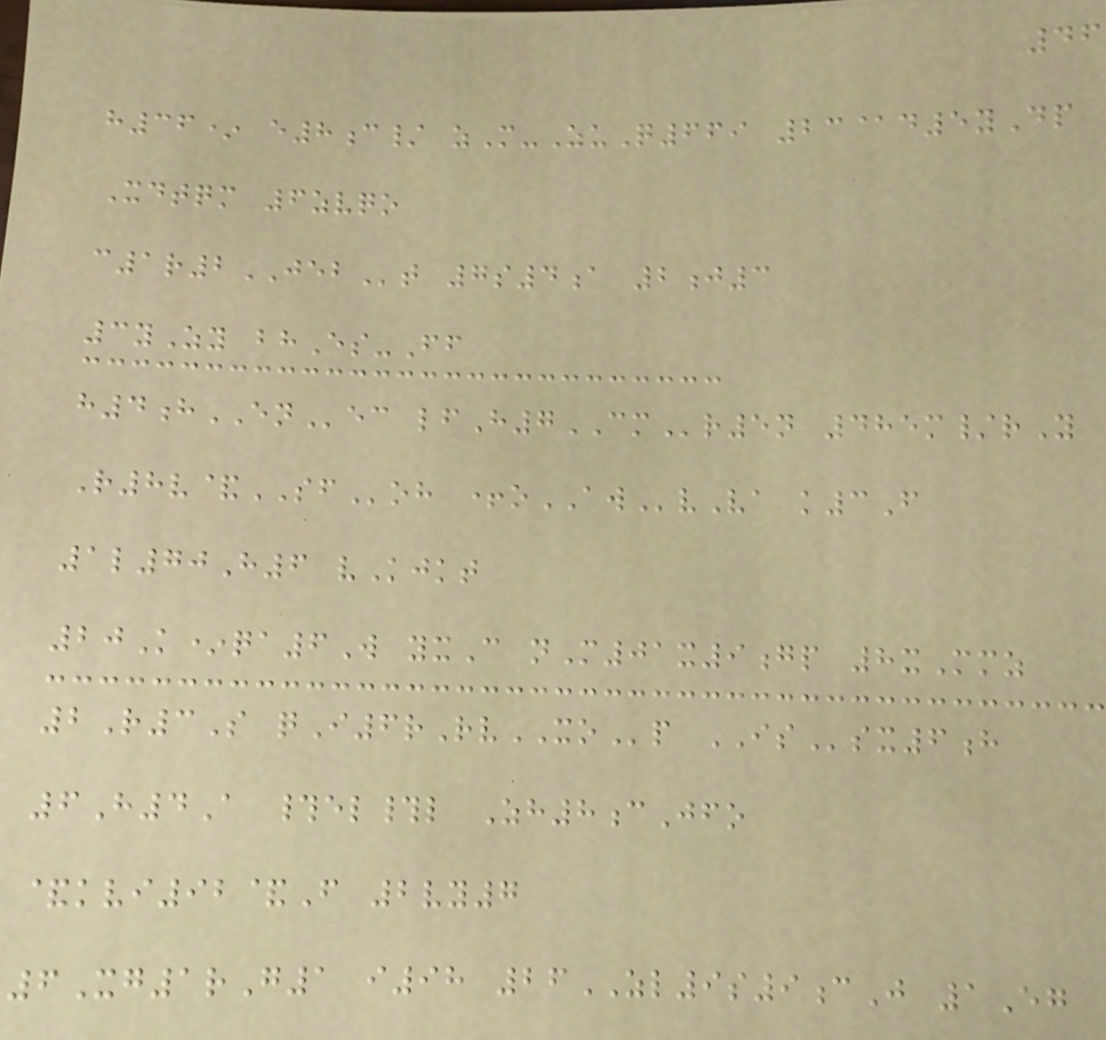46
h36* e8c/ zM-ZuQ669 23@d5yDp
Xdtqm 6zvqo
c1r2JEBt 7s4a 2j3
3yZy bhEs-Ff
h4hENec lfH7CMr5n 485m/rY
R8v&SFoh +oAWvVa k3F
1l70H6 vKjkt
20K*qa6W yxC nM01x9gp 8xMmz
2R3S qI6rRvXOp ISsx6h
6H4A #el#l Zh8cJfo
&kvi92&F 2vy7
6Xg1rG1 i98 26ZL9s9cJ 1Eg
